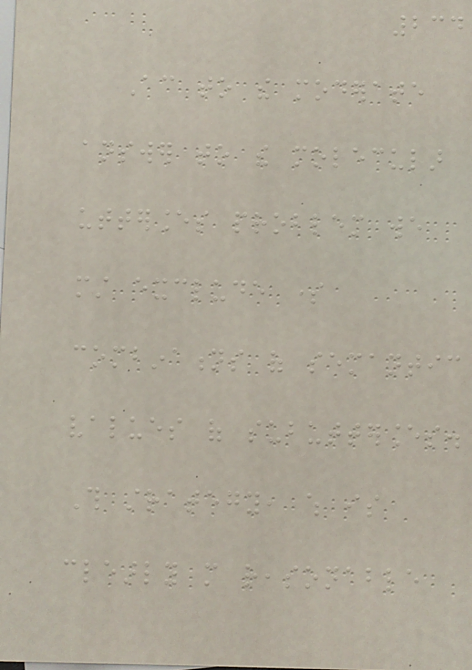234
According to the moderate
answer to the molecular
utterances problem we
must exclude some
combinations of semantic
values of subutterances.
This strategy, which is
clearly more reasonable
